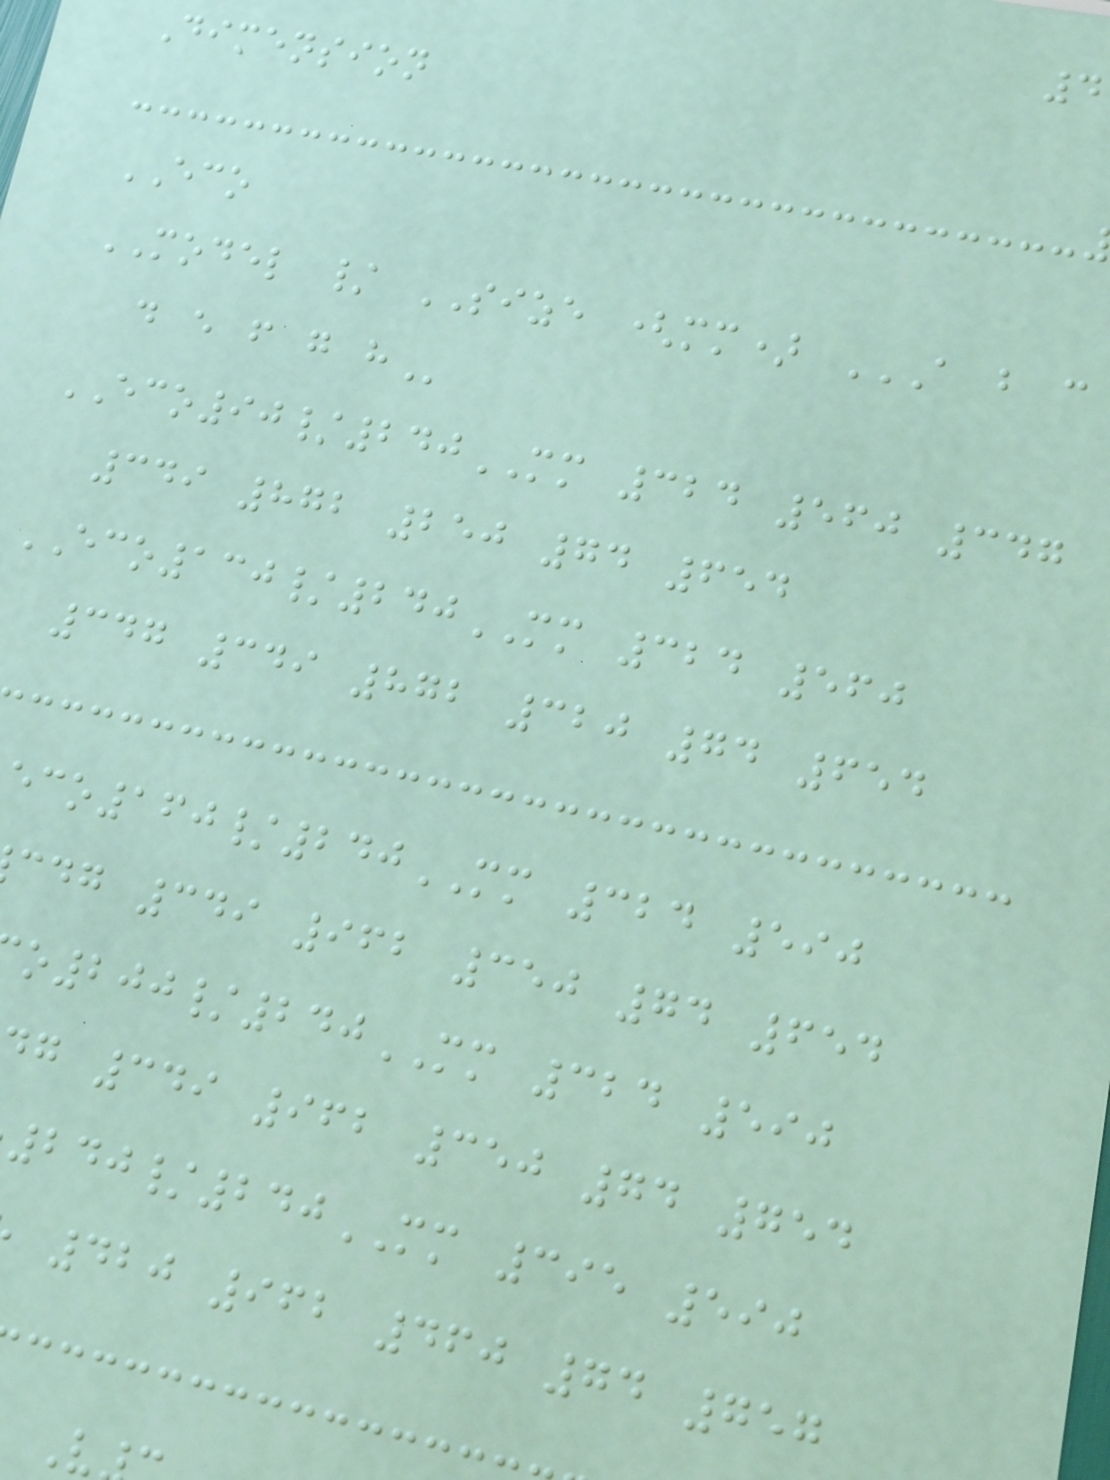Dimension
ECO
MODEL / SIZE (mm) A B C
d e f g
ECO90/240MM 324 560 347
349 872 250 74 654
ECO130/240MM 324 560
347 349 872 320 74 654
160/240MM 324 590
cdg 349 962 350 74 654
200/240MM 324 590
g 349 962 350 74 754
240/240MM 395 590
420 962 460 74 757
